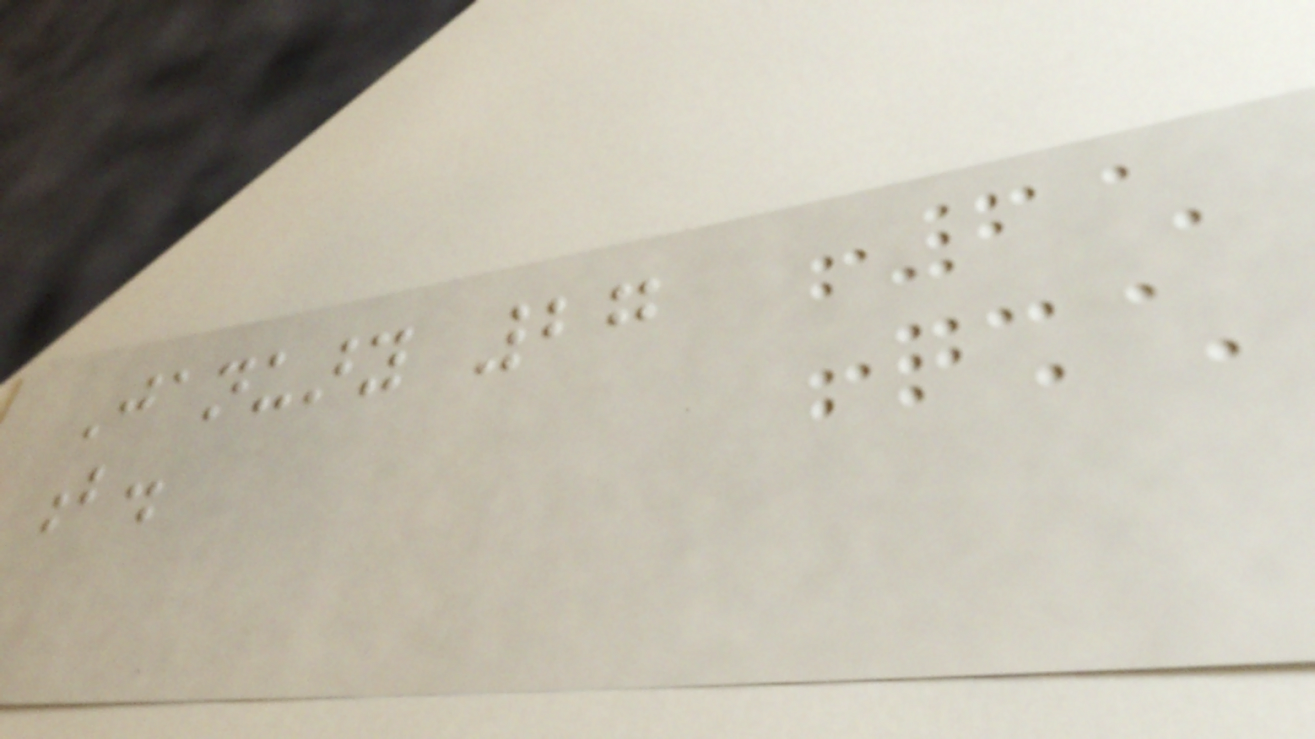January 27
b.
